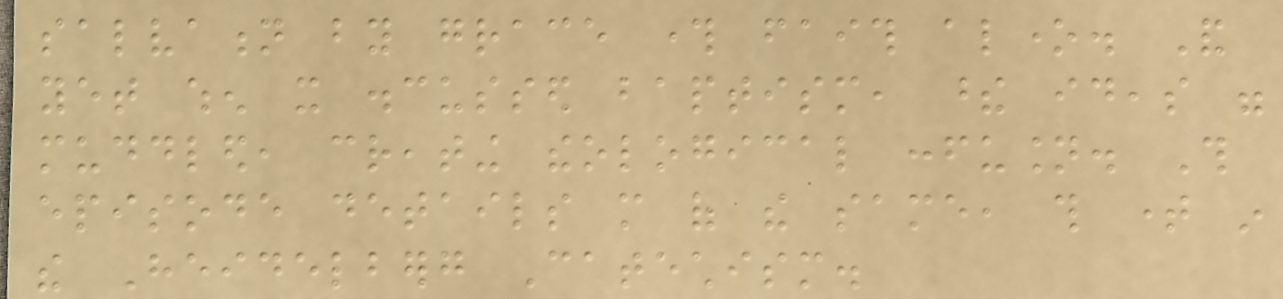salvation by grace through faith alone. And
yet when it discussed baptism, these ideas were
muddled, creating theological confusion. This
episode details more of the same, this time in
the Heidelberg Catechism.
